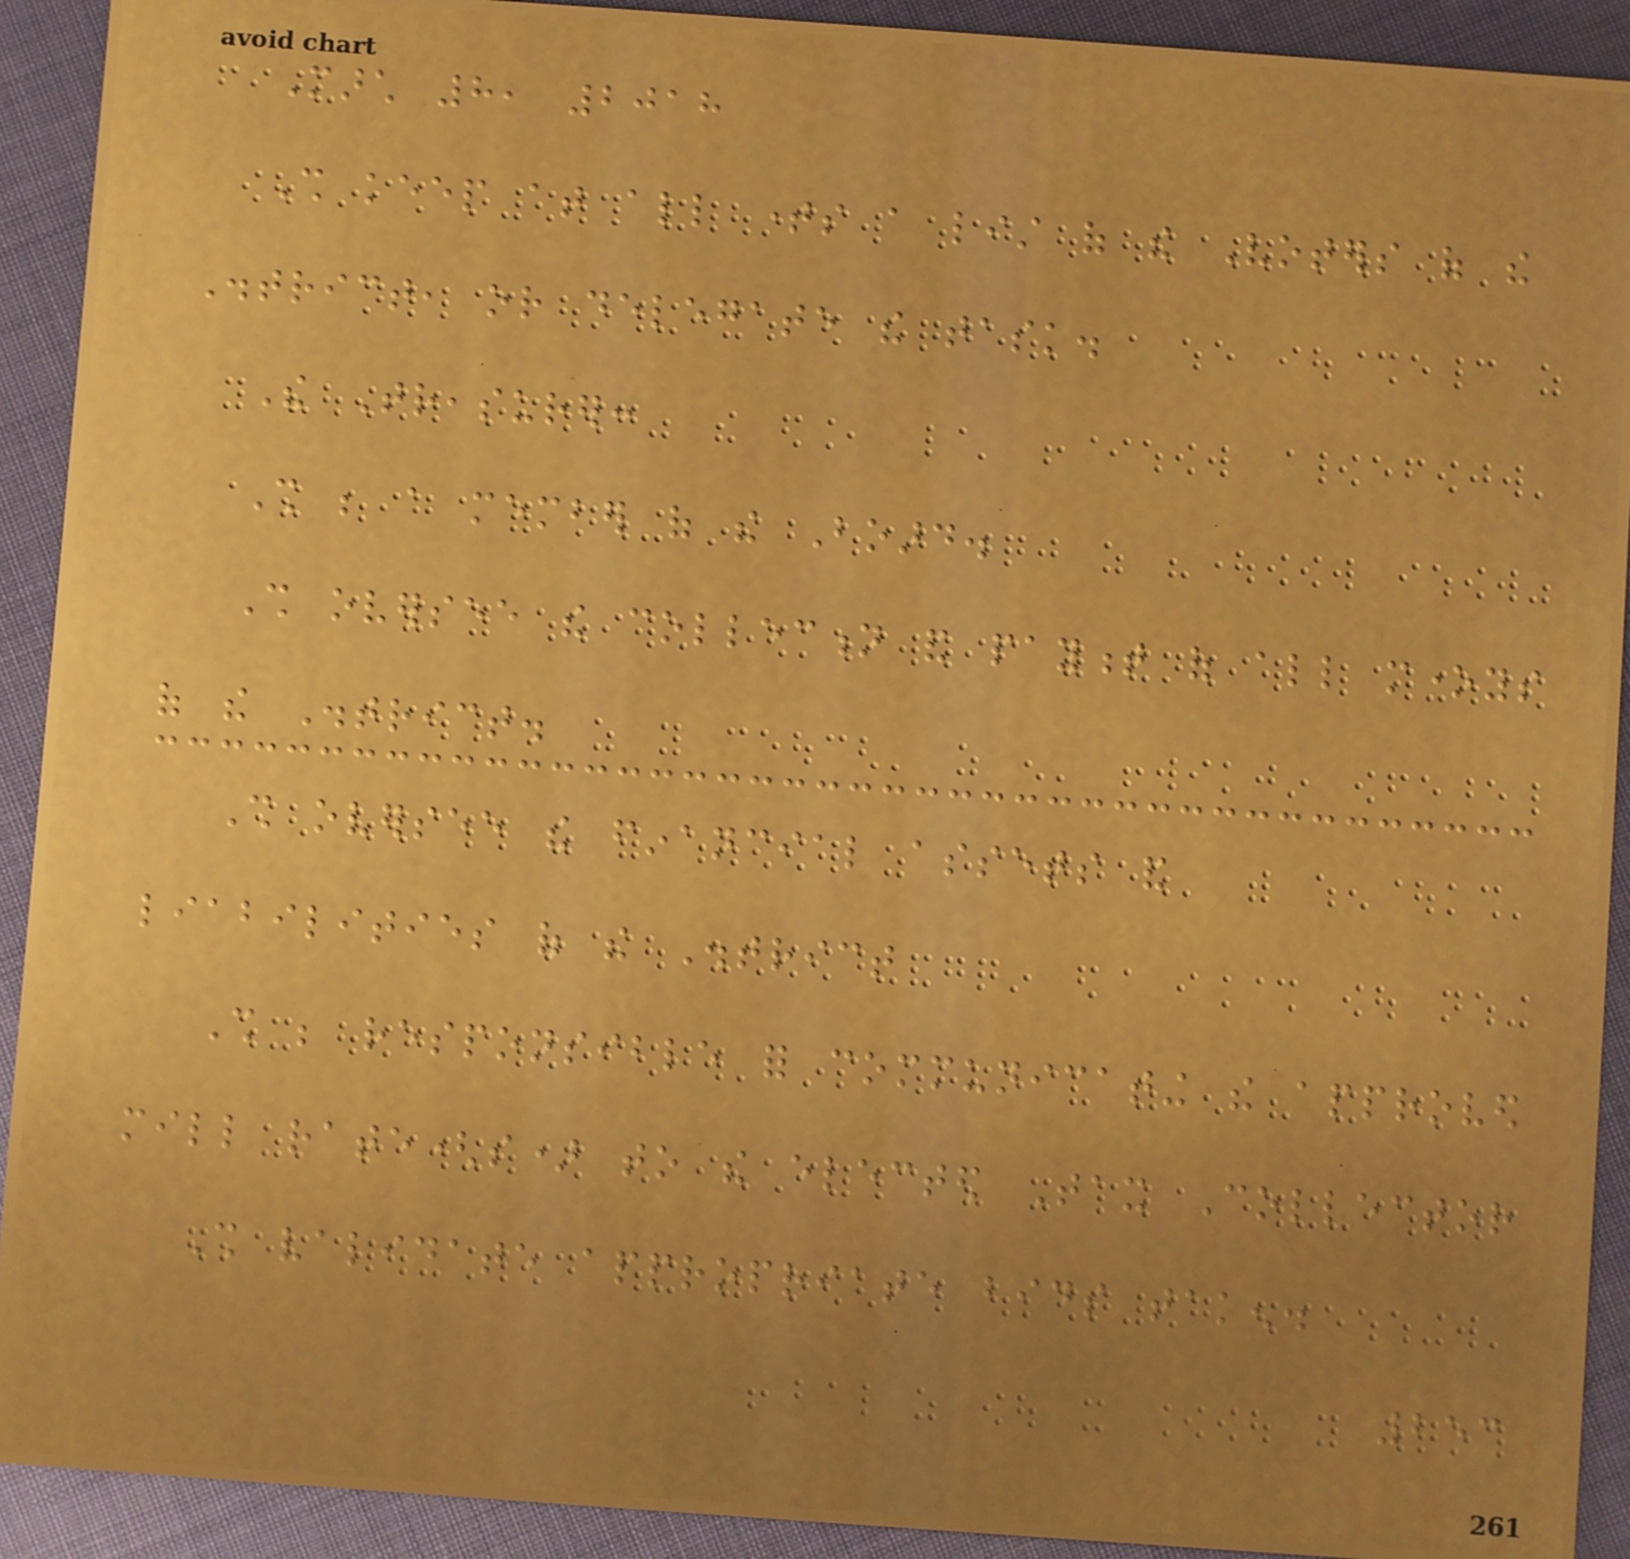March 8, 2018
Shall keep at all times a list of the Voters of the
District, or delegate the task.
The Treasurer:
Shall be a member of the Board.
Shall oversee the collection and payment of all moneys
of the District.
Shall oversee the financial assets and
liabilities of the District
Shall be responsible for communicating the approved
mill rate(s) to the elected Tax Collector
Shall validate appropriate bids taken.
253
